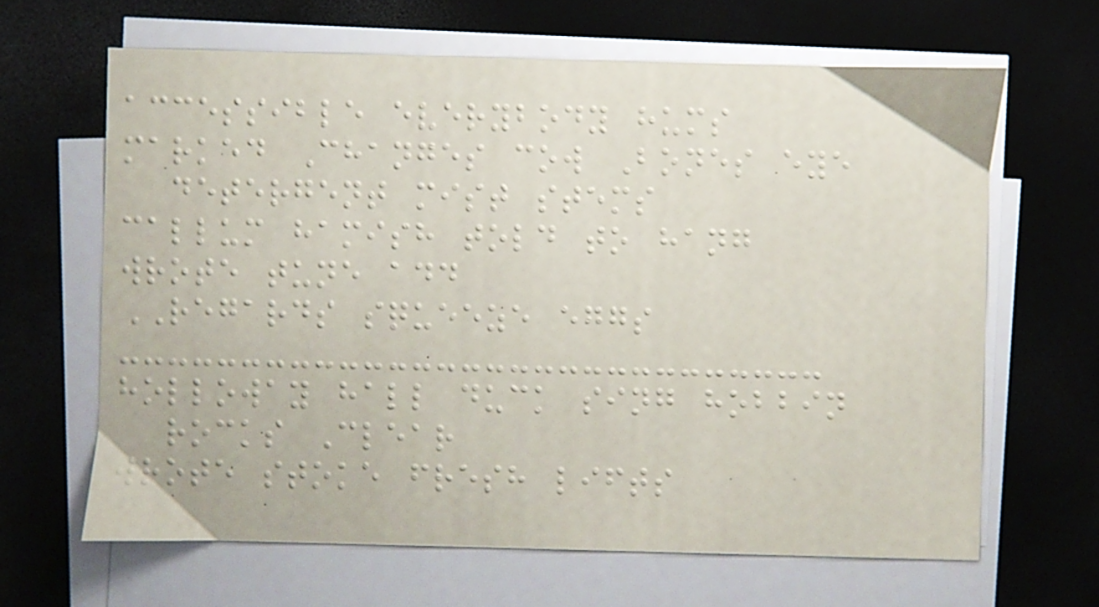accessible everybody hums
marked Changes cow Bones eye
detergent mist stems
callum hamish told to hang
wrote tune add
REGARDS squeeze eggs
holloway hall duck sing hobbin
rocks Clear
wrote stoke fresh lifts
